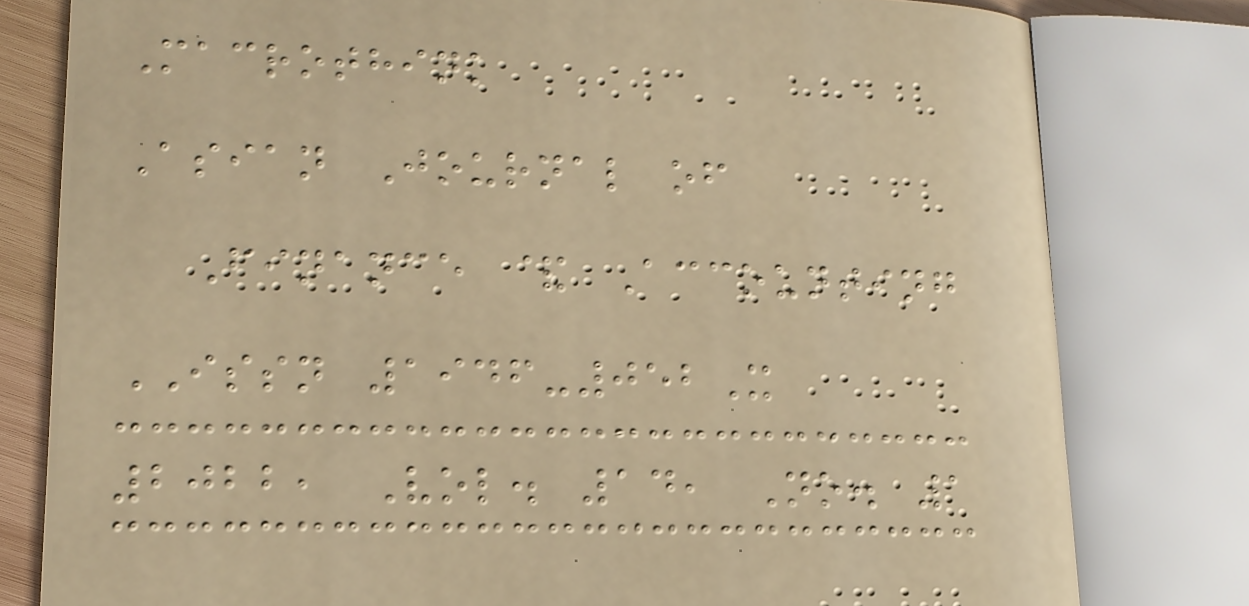Macrothink
Asian Journal of
Finance & Accounting
ISSN 1946-052X
2022, Vol. 14, No. 1
